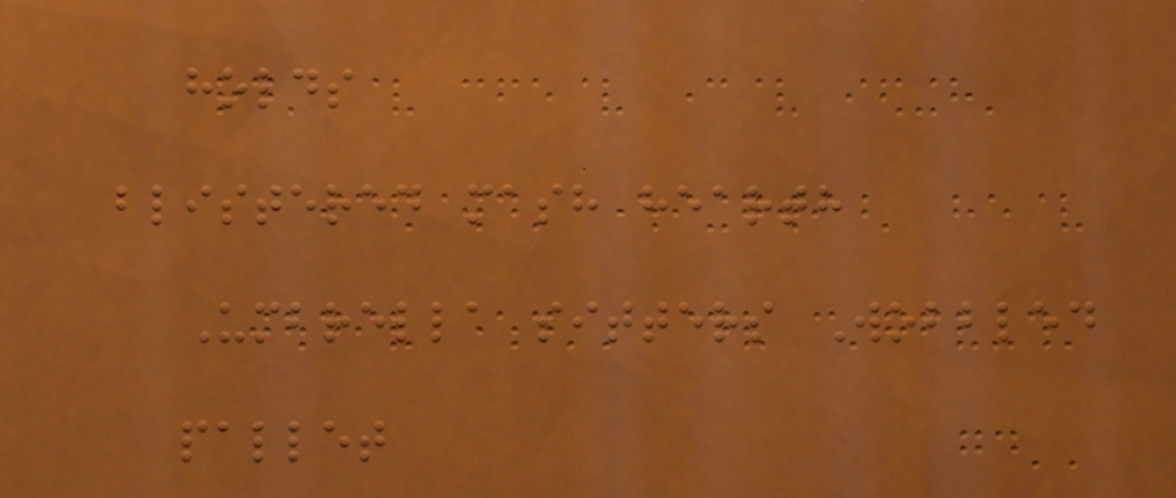holds
blistered mash hearth
Umbrella sitters Wobbled
pallet
